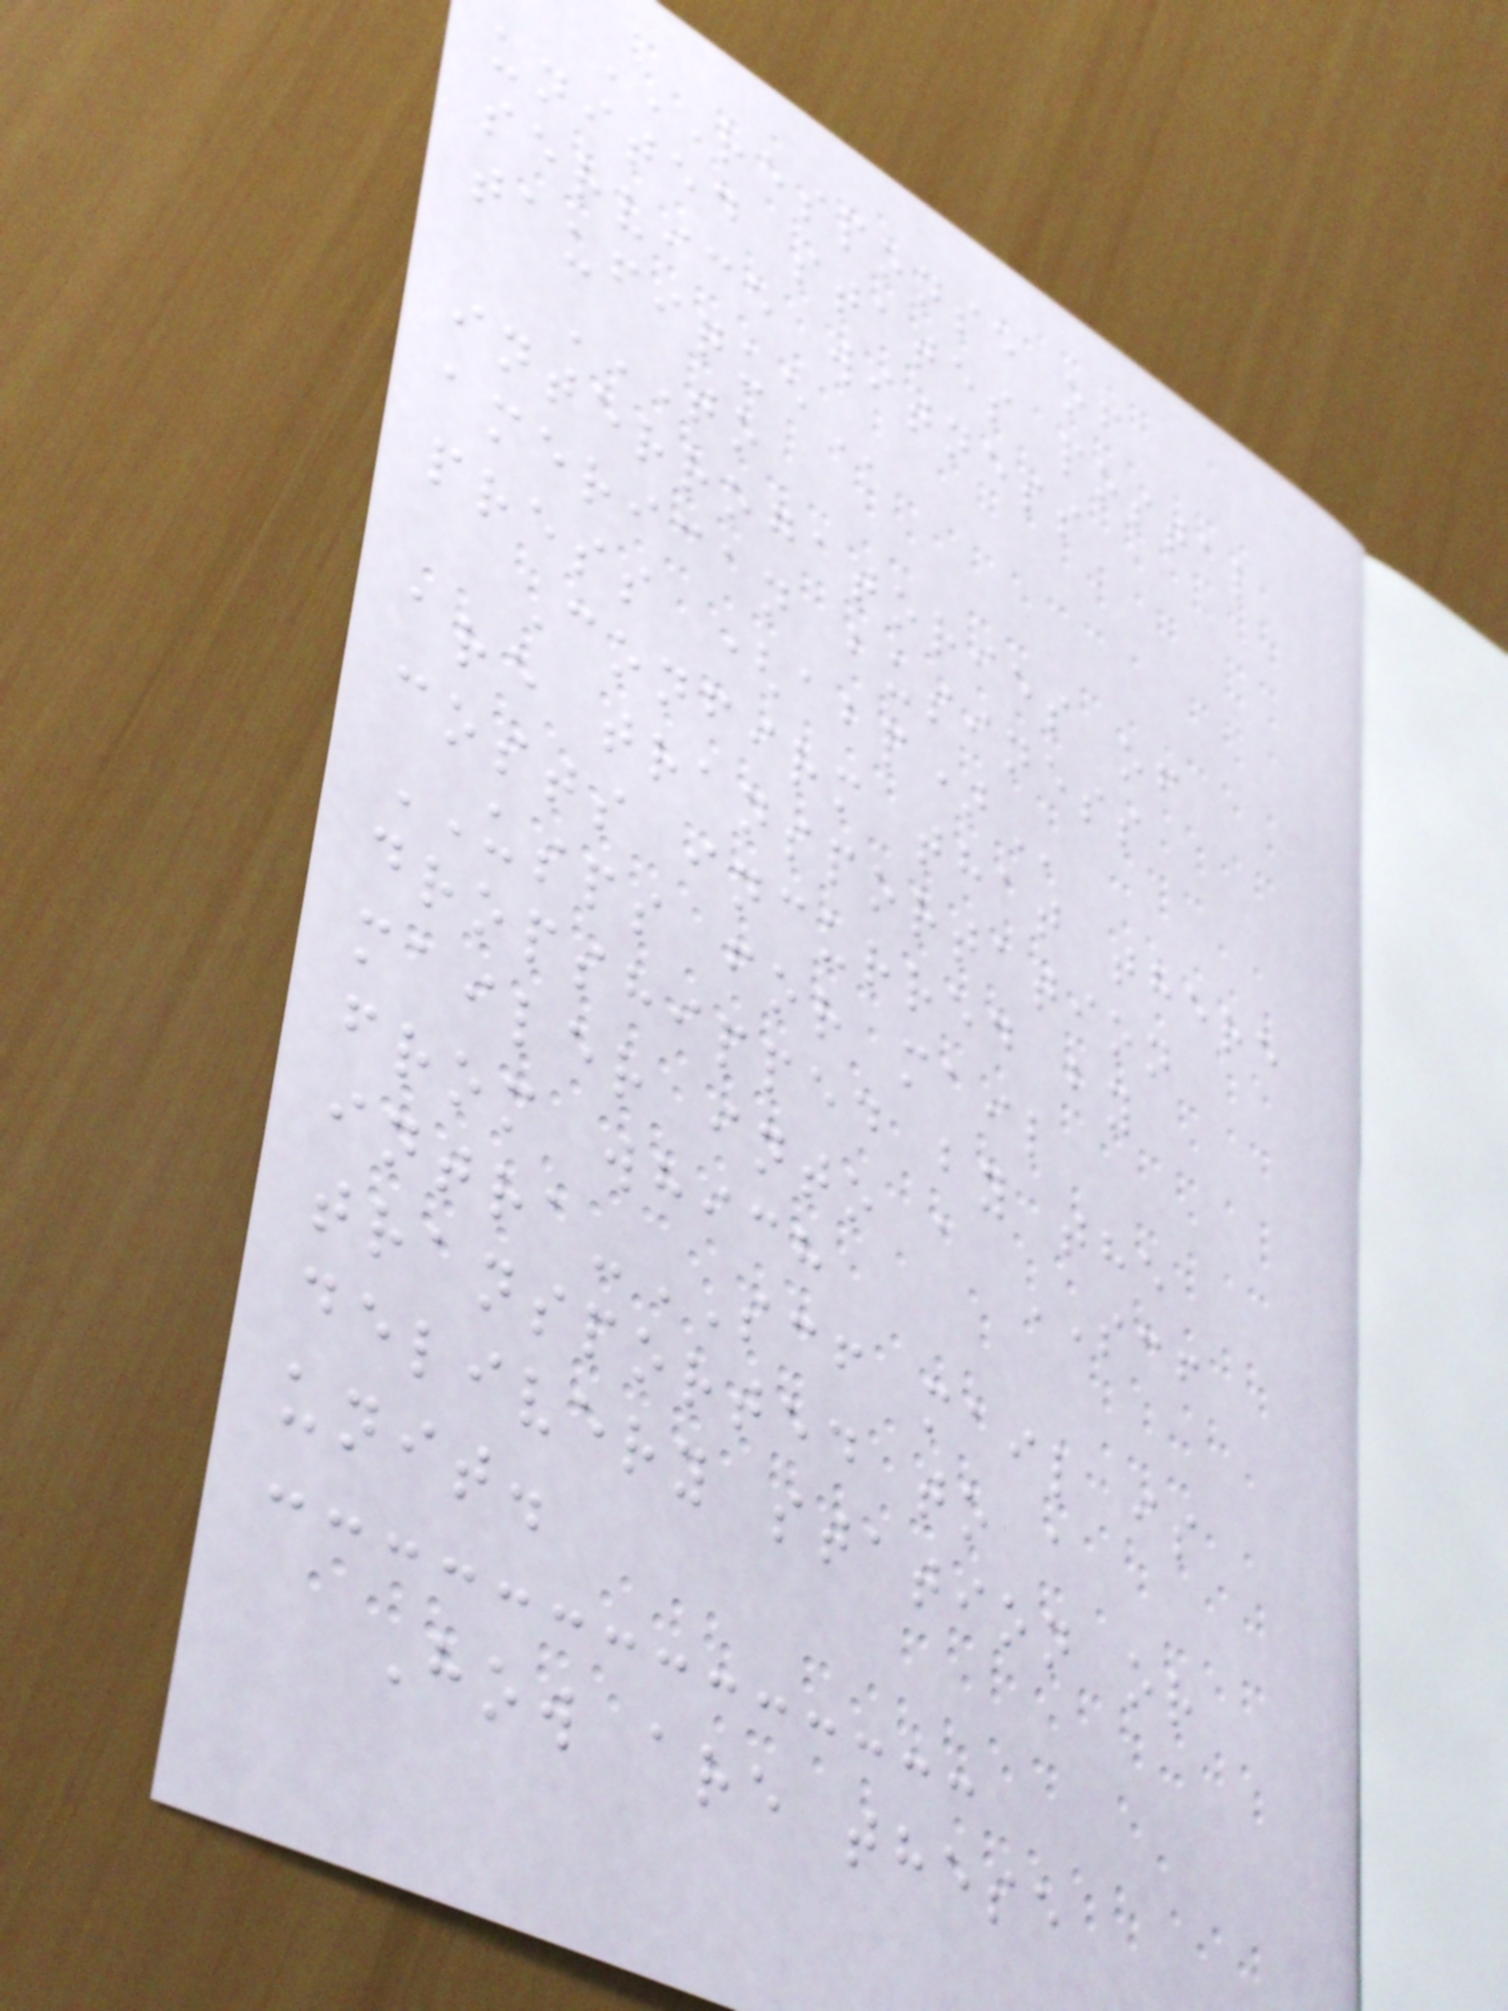RESPONSE OF
UNITED STATES POSTAL
SERVICE WITNESS
TAUFIQUE
TO
INTERROGATORIES OF
AMERICAN BUSINESS
PRESS (ABP)
Confirm that there
are transportation
costs incurred by
USPS for mail
dropshipped by the
mailer into a SCF
from which
intra-SCF mail is
transported to a
delivery station or
unit.
How are these
